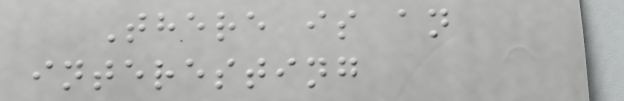There is an
interesting
